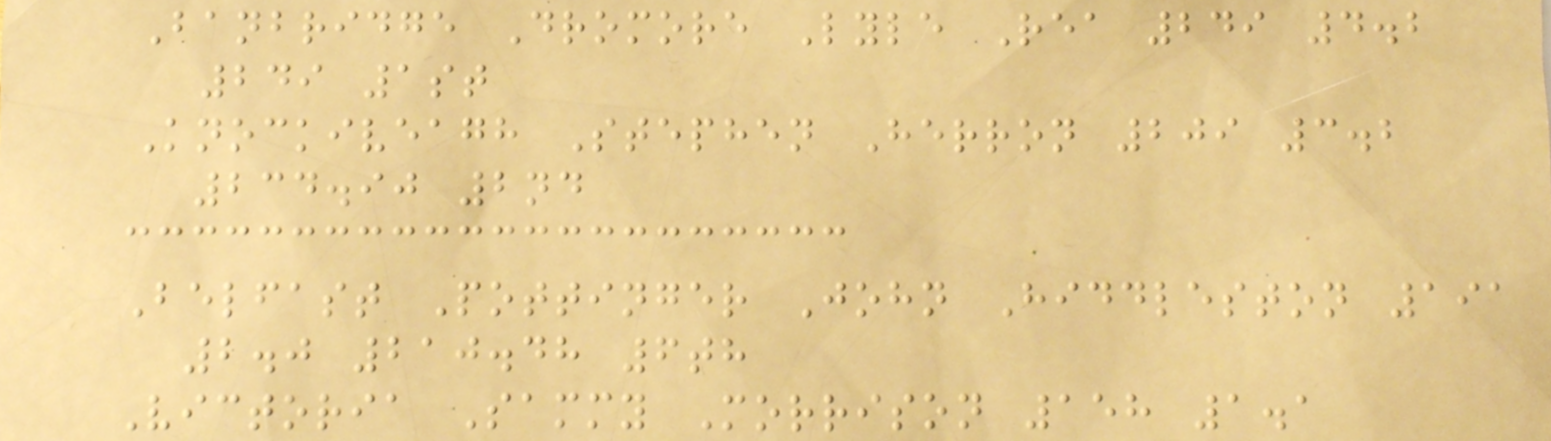Banbridge Dromore Lyle Rea 249 4.2
249 1st
Knockiveagh Stephen Herron 209 3.2
234.90 2nd
Belfast Pottinger John Hiddleston 191
2.0 210.48 6th
Victoria Sammy Morrison 158 1.1
